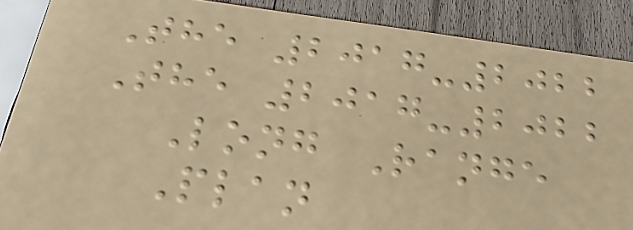The 2017-2022
The 2017-2022
Long Range
Plan
